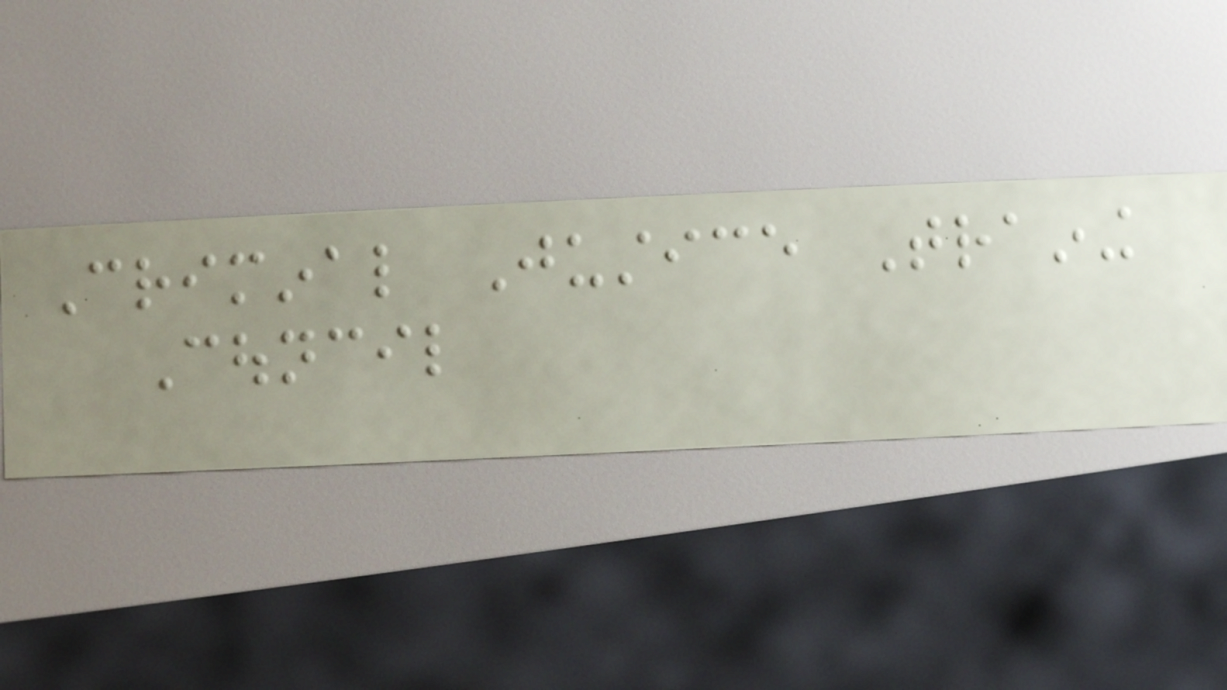Criminal Justice Training
Council
